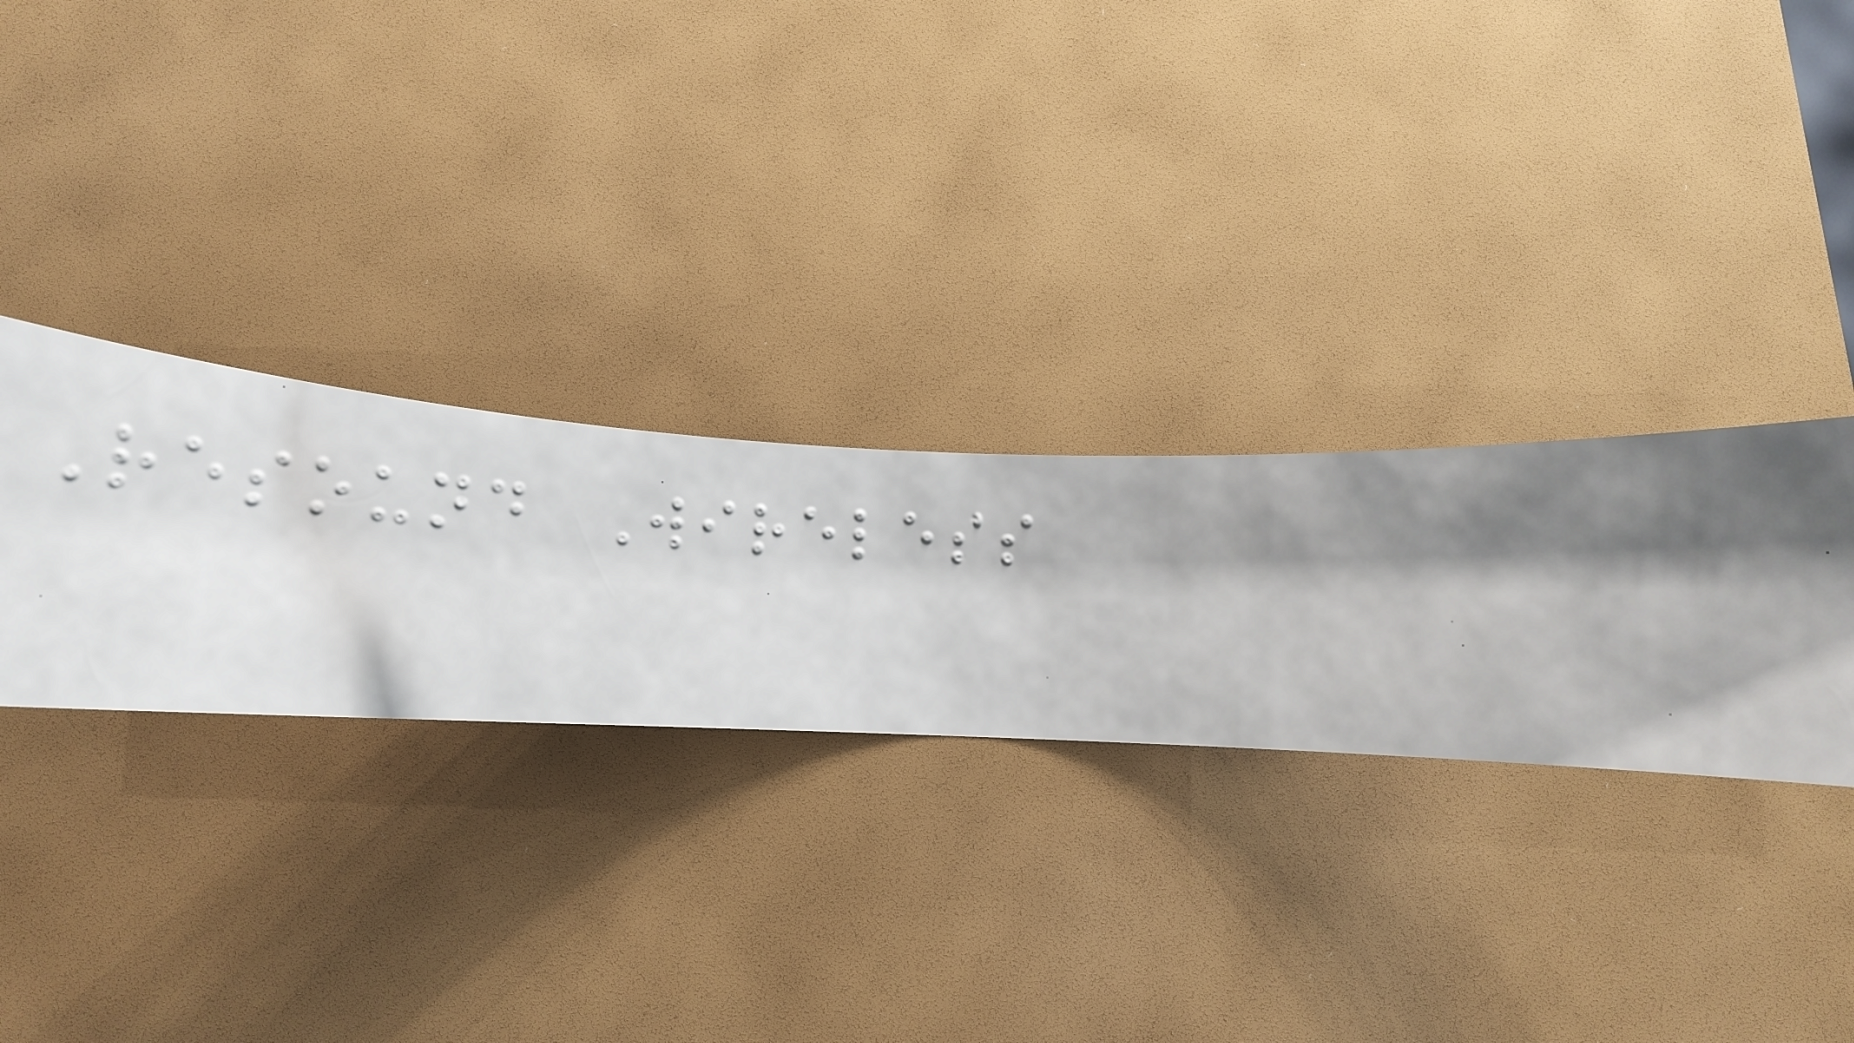Resound Wireless
